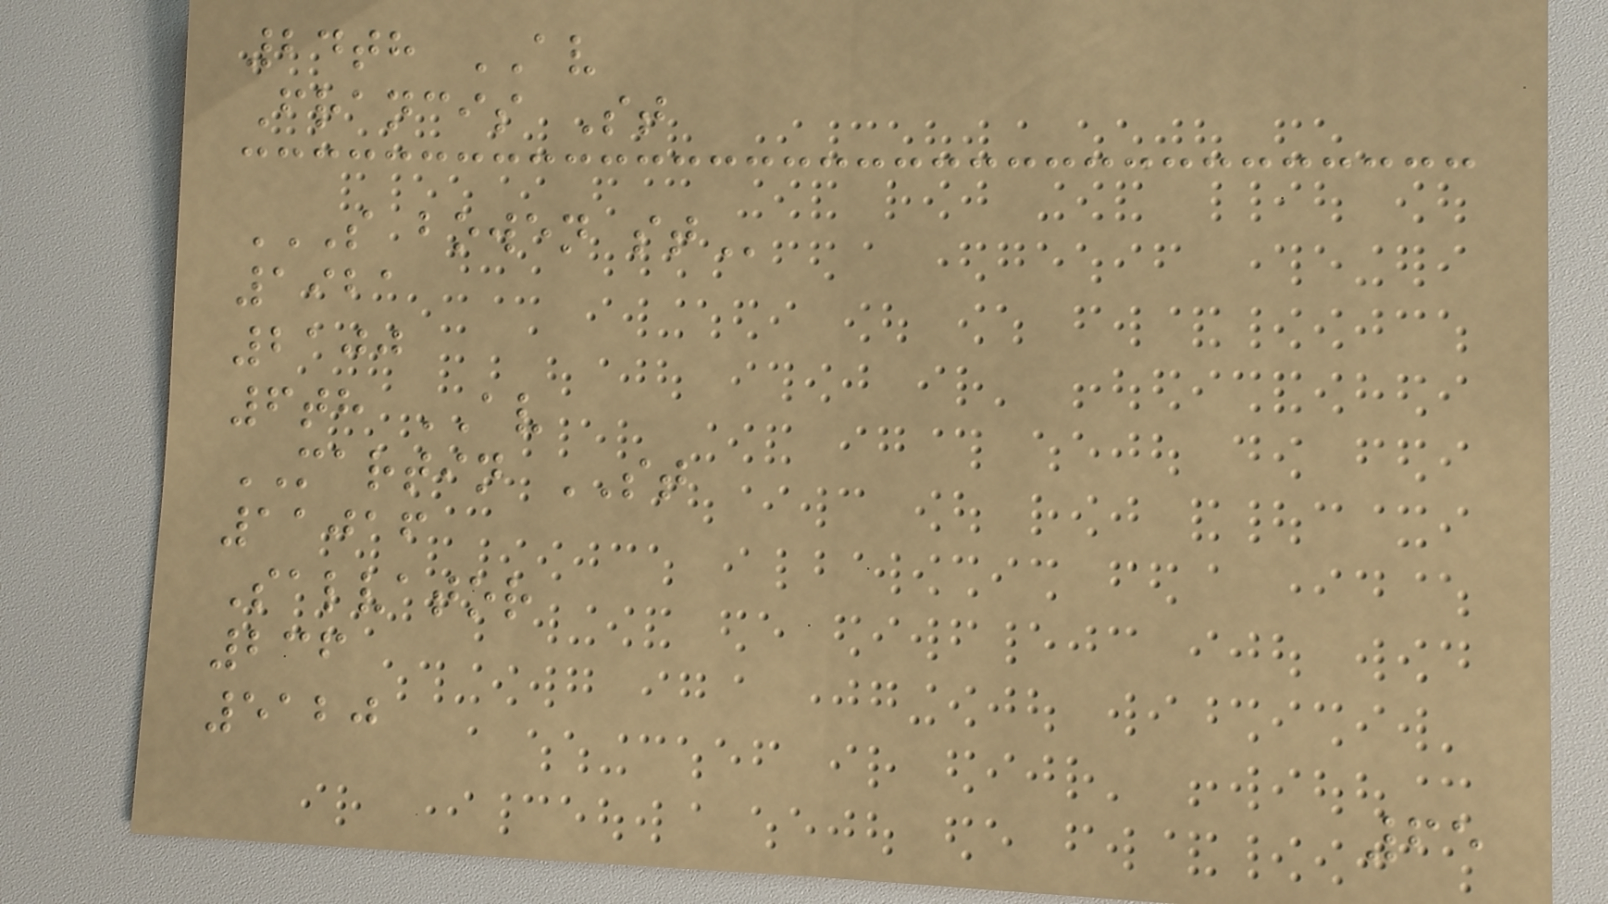24th AV
Francis St
S BOWEN ST
1921
2100
6th AV
MARTIN ST
11016
Salvator
236
5120
65
